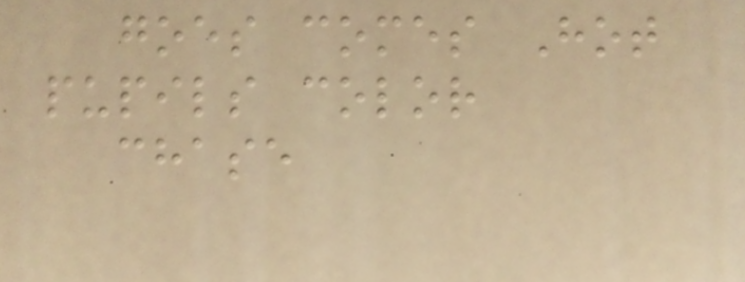goes comes Hot
pupils color
chase
